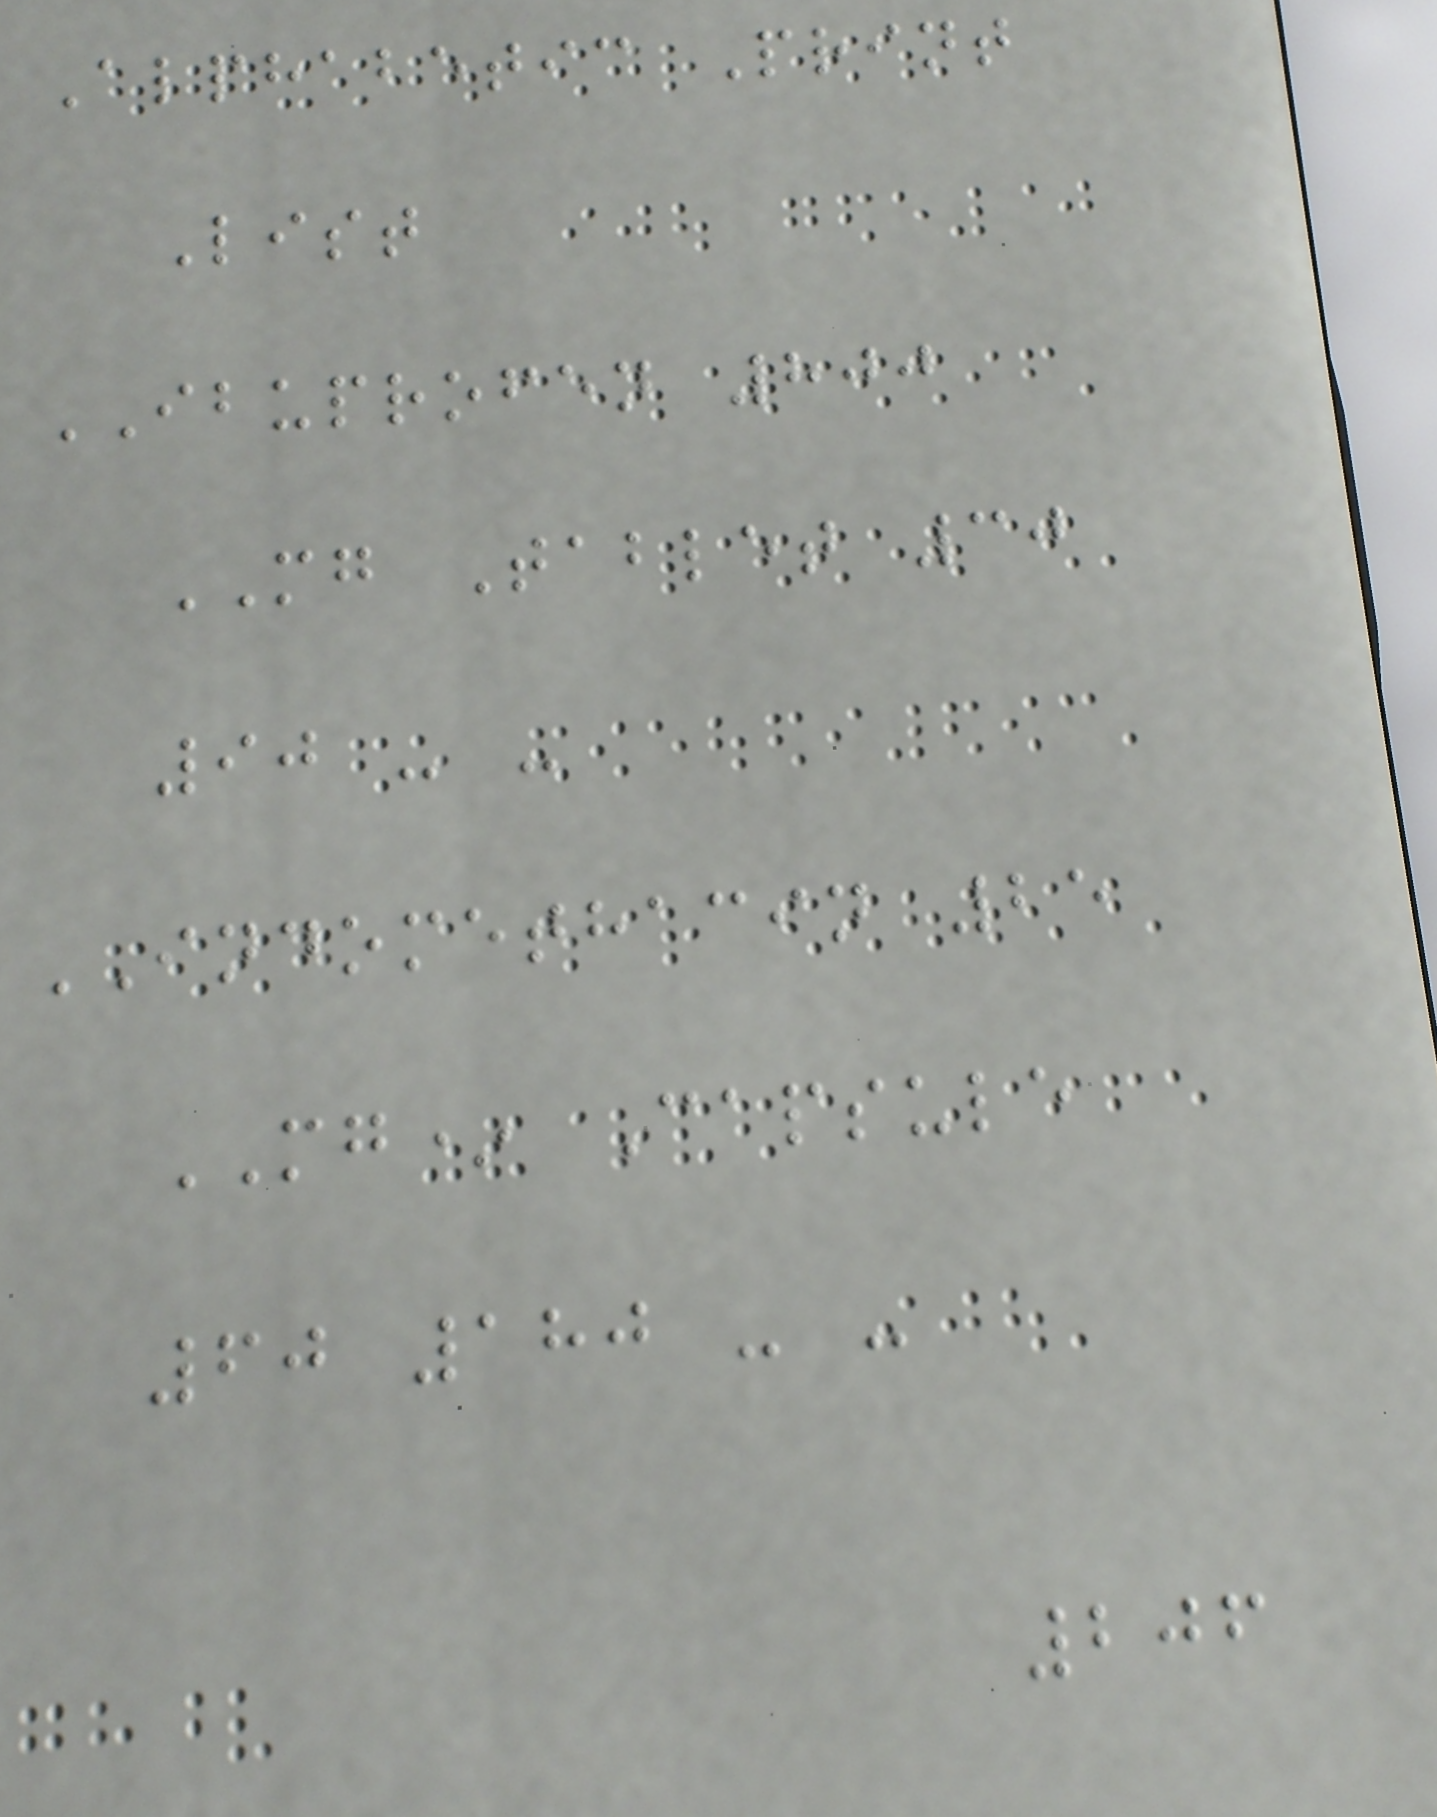Alphabetic Print
List
IBUPROFEN 800
MG Tablet 30
90 - -
INDOMETHACIN 25
MG* Capsule
60 180 - -
206
